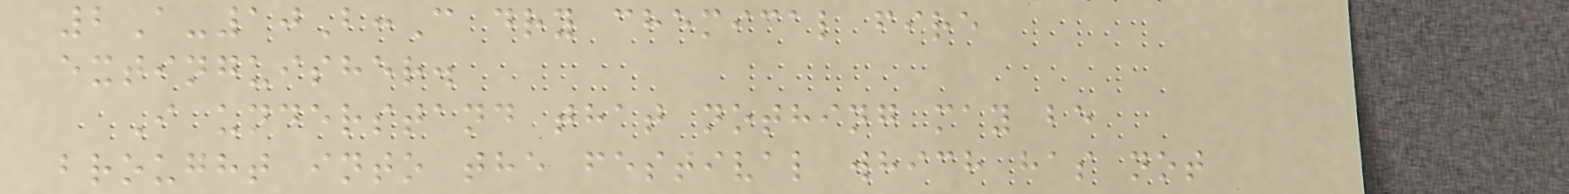2A-10B:C dry chemical fire
extinguisher.
I understand that nothing may be
brought into the festival which has not
